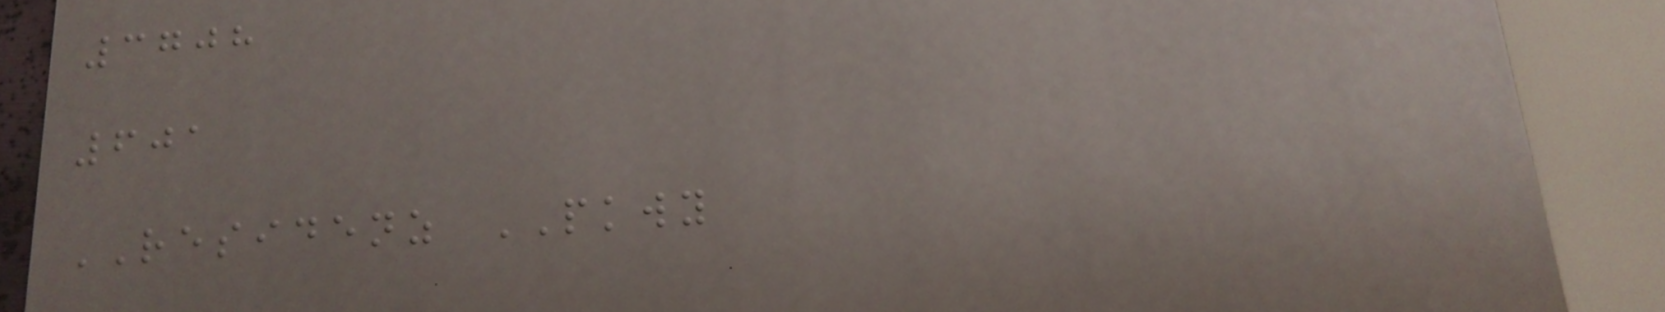3708
601
RESIDENZ PKWY
